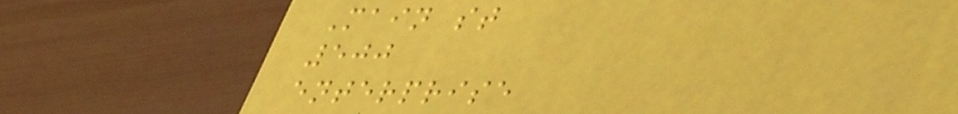Main st
500
enterprise
